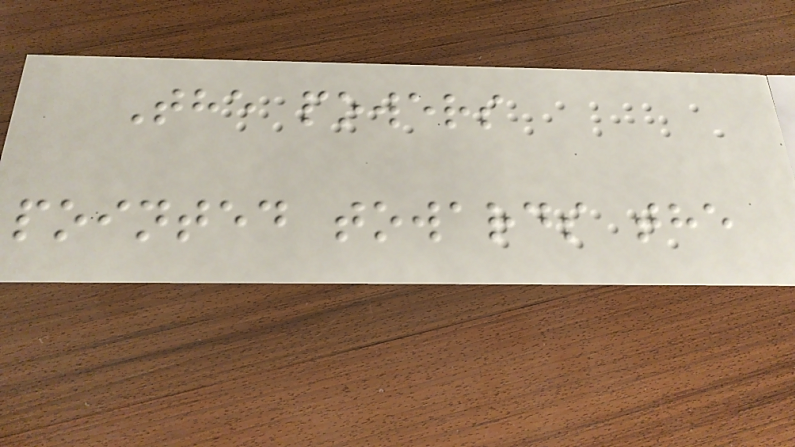The powers
pointed towards the
